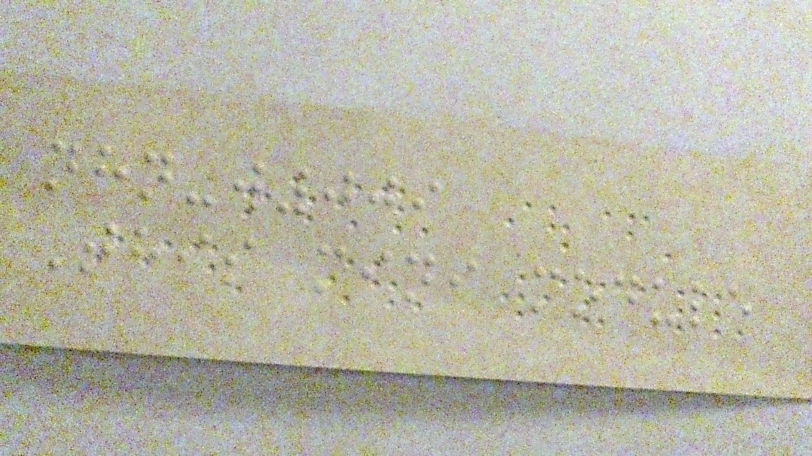nhn-w009
This mini module
